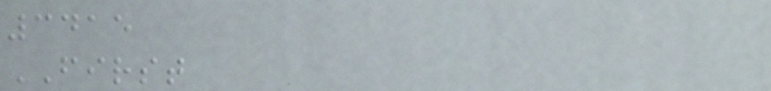3415
FIRST
